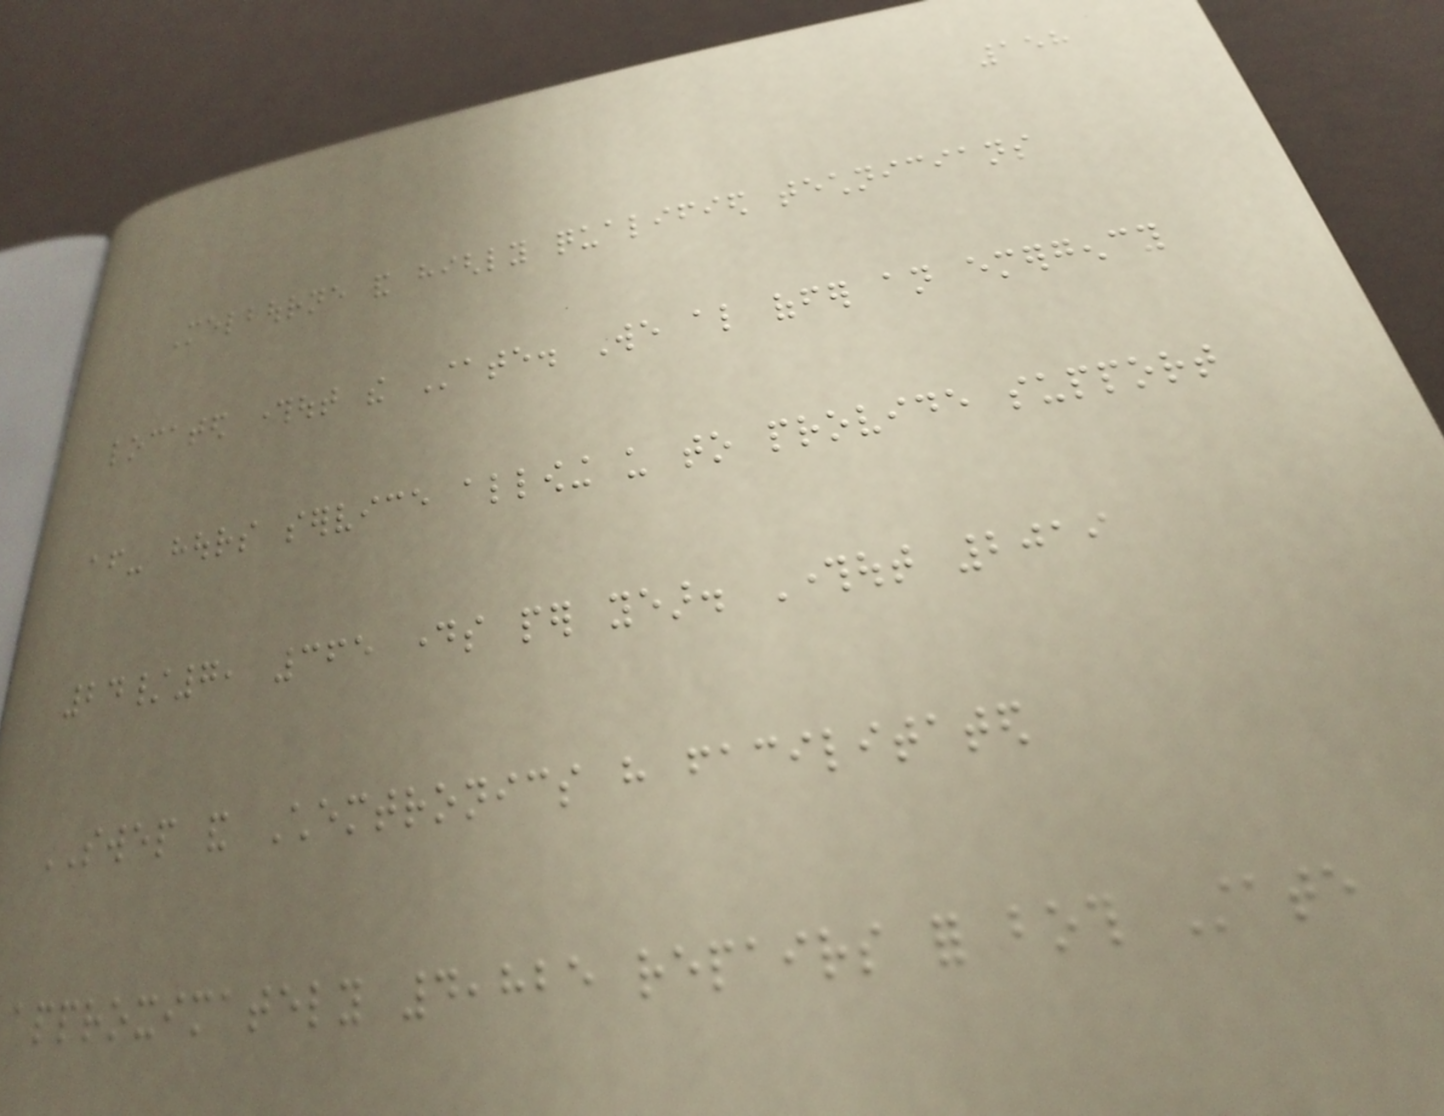158
Melbourne and highly qualified technicians
located throughout the State. We also offer an emergency
after- hours service allowing us to provide support
24/7, 365 days per year. Throughout 2019
SWEP and Chemtronics have facilitated
approximately 4,825 repairs for both State
